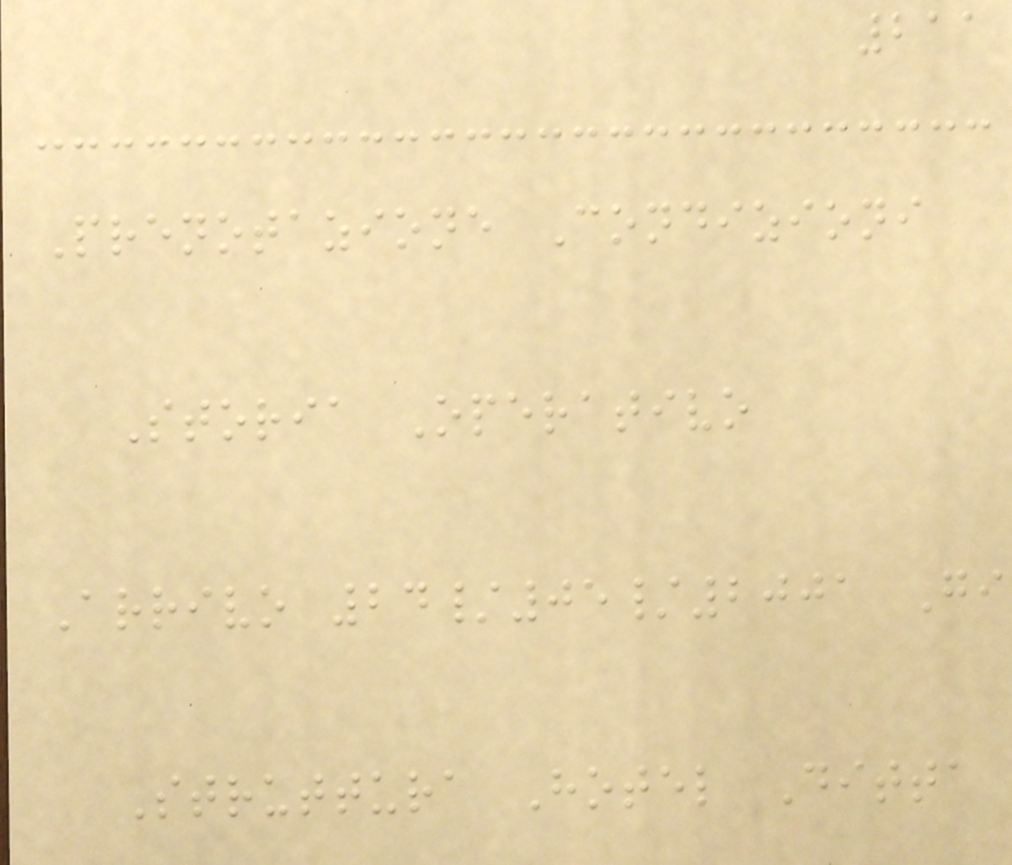211
Prenotazione Condizioni
Storia Operativo
Arrivo 24/05/2001 Gi
Struttura Hotel Ditta
